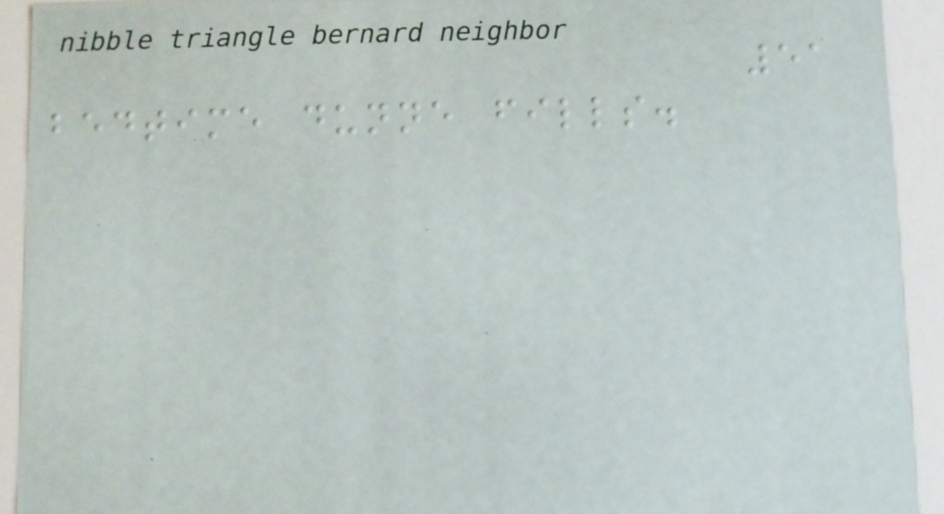51
bedtime dunne fills.
